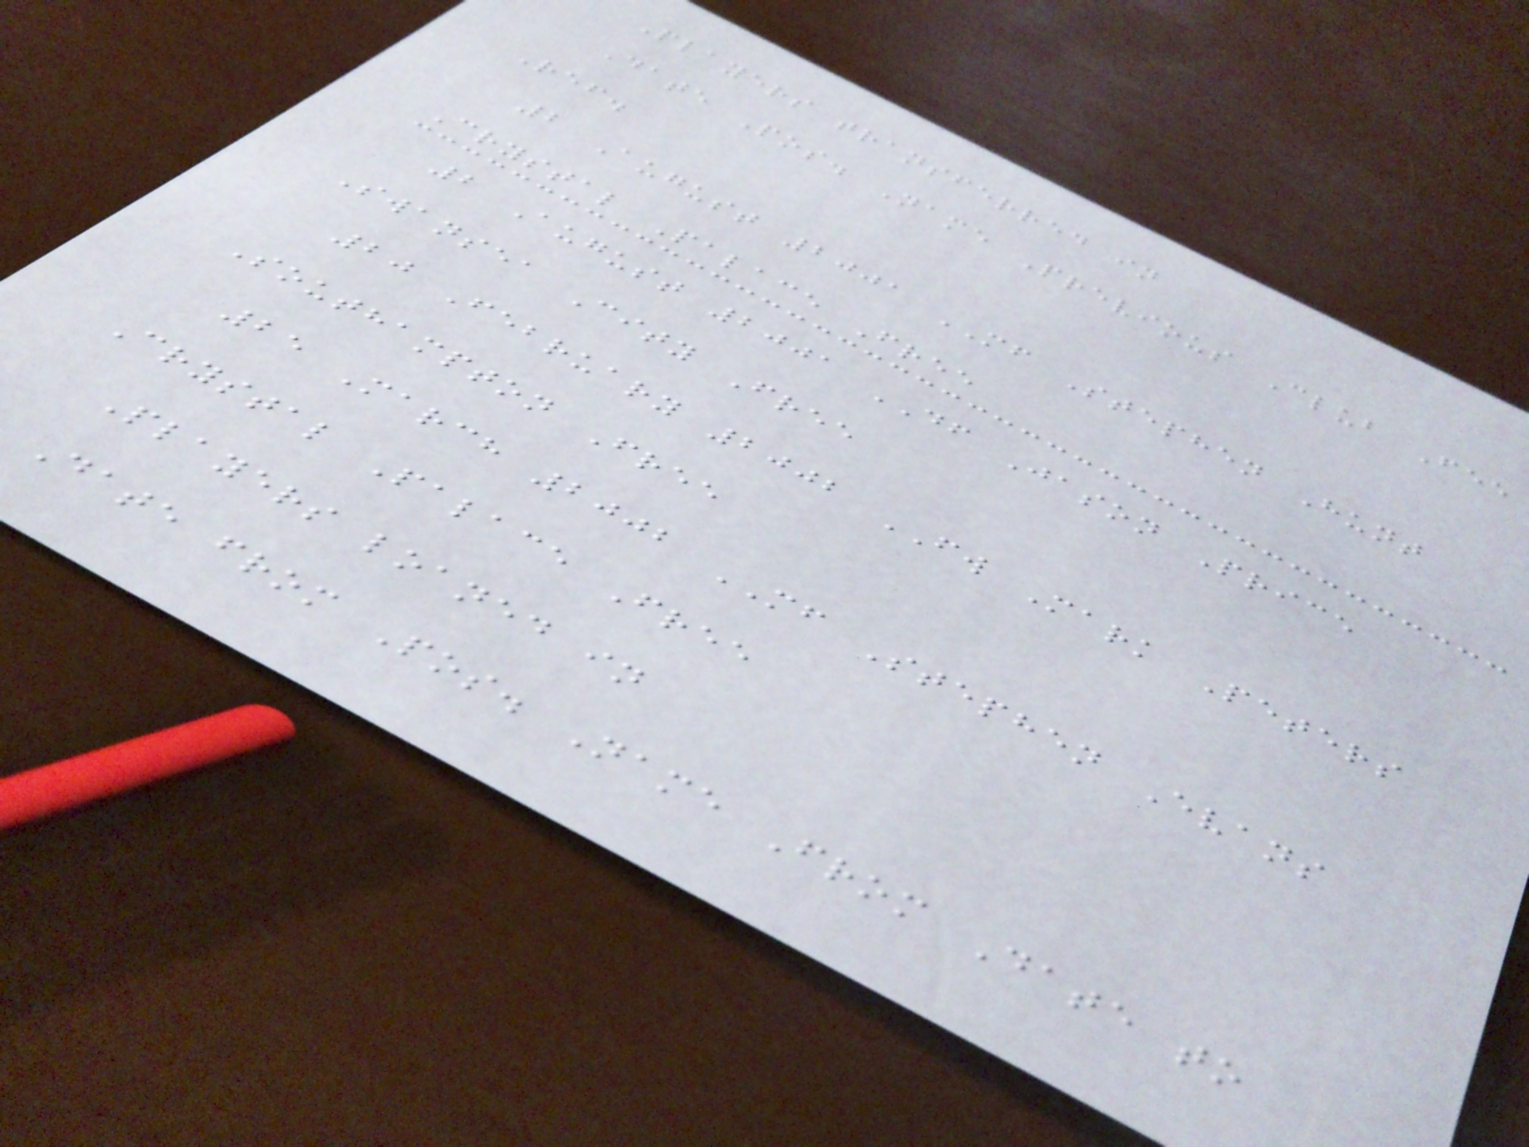Players transferred in
Date Pos. Name Previous Club Fee
Ref.
2 August 2001 MF Stephen Hunt
Crystal Palace Free
2 August 2001 DF Jason Price
Swansea City Free
20 February 2002 FW Mark Peters
Southampton Free
25 March 2002 MF Stephen Evans
Crystal Palace Free
Players loaned in
Date from Pos. Name From Date to
